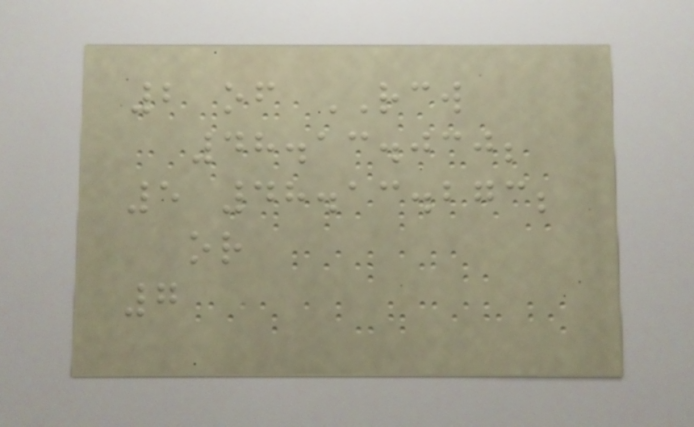2 of RCW
48.13.030;
5 48.13.273;
or
7
